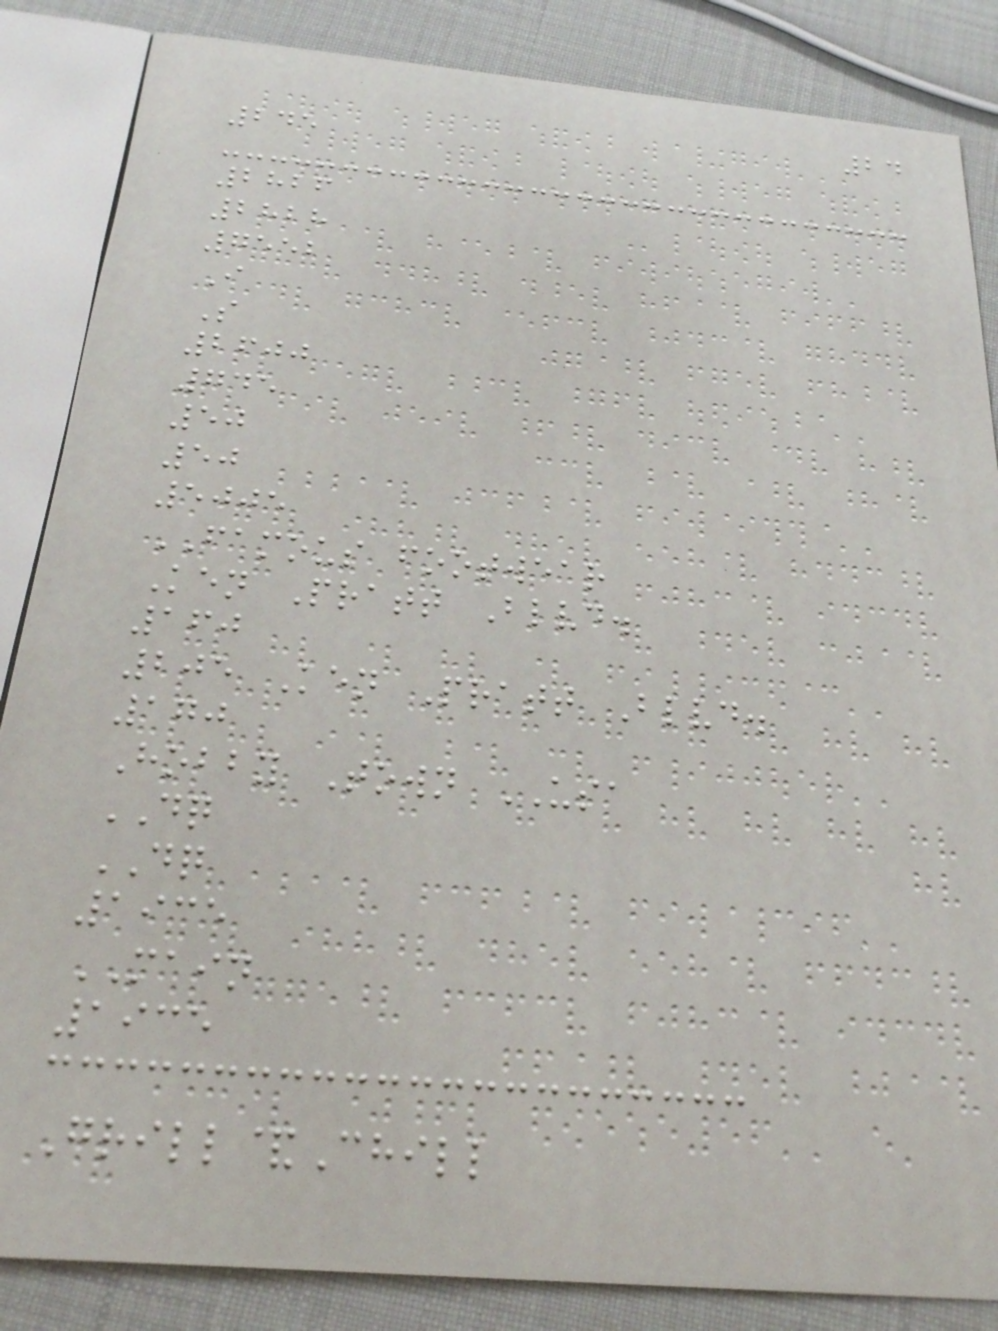24
245
2826
2828
7552
I
S
2600
745
50
50
5005
FAMOUS footwear
Ken Pratt Blvd.
160
205 Ken Pratt Blvd.
170
Hobby Town USA
DQ
DQ
1935
MAIN
1935
Grill&Chill
